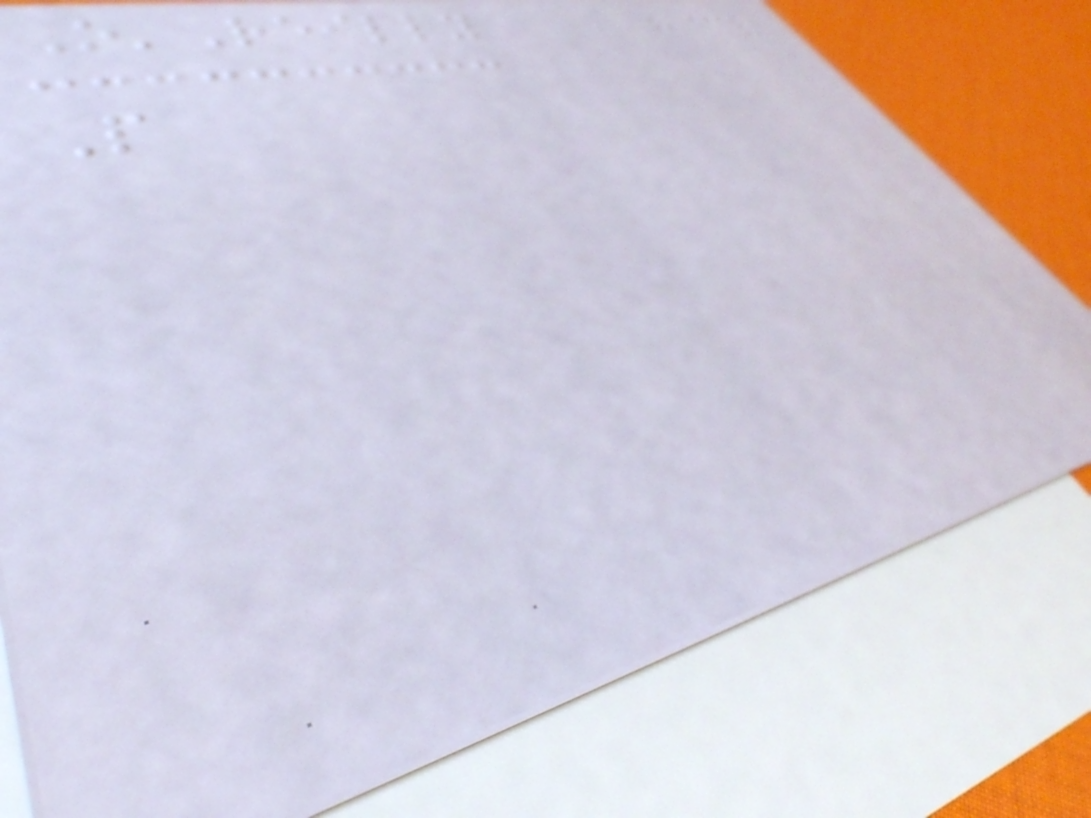O'Reilly
P
